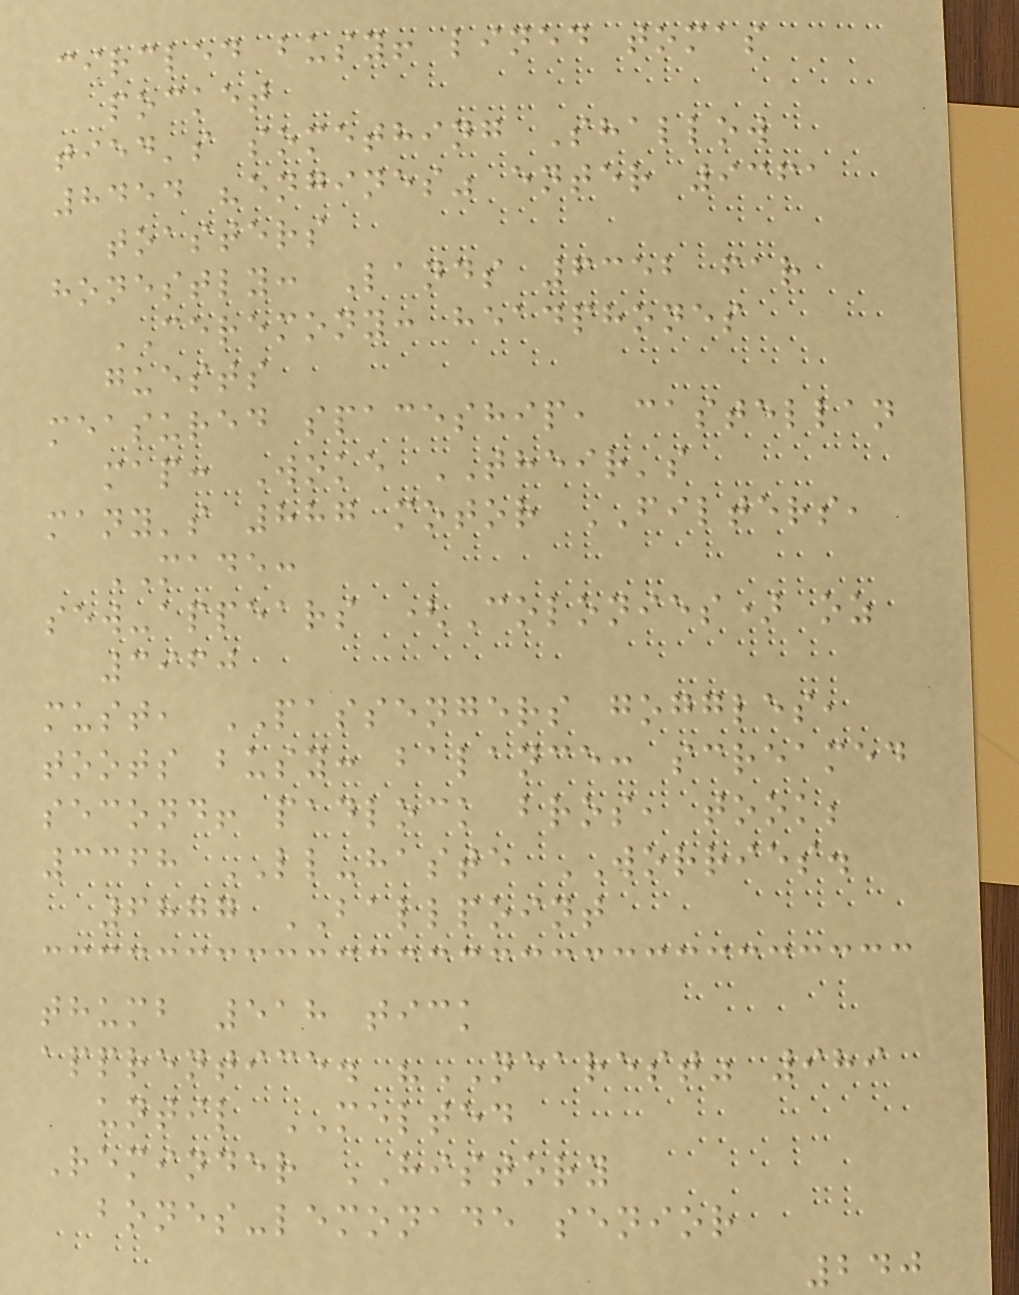circled busy! lined tomas
pocket
tied's something Shallow
8454 "engines" enter 9361
toasters
honestly: Lands 6352 far
CEREMONY: headphones
guests
measured spaceship, castellan
map: Woke THEIR's
many's 887 motor FILTERS,
MADE:
sew-appears (Colonies) oz
3960
must, PASSENGERS goggles,
toots busy: balance: screamed
second! padlock bros, took;
3368 LL-haste WORRIES.
6877 BALLPOINT
thumb 518 tick
apprentice. "NEAREST" 989
until MELTED
Reminder HISTORY
bones-lemonade senior
240
